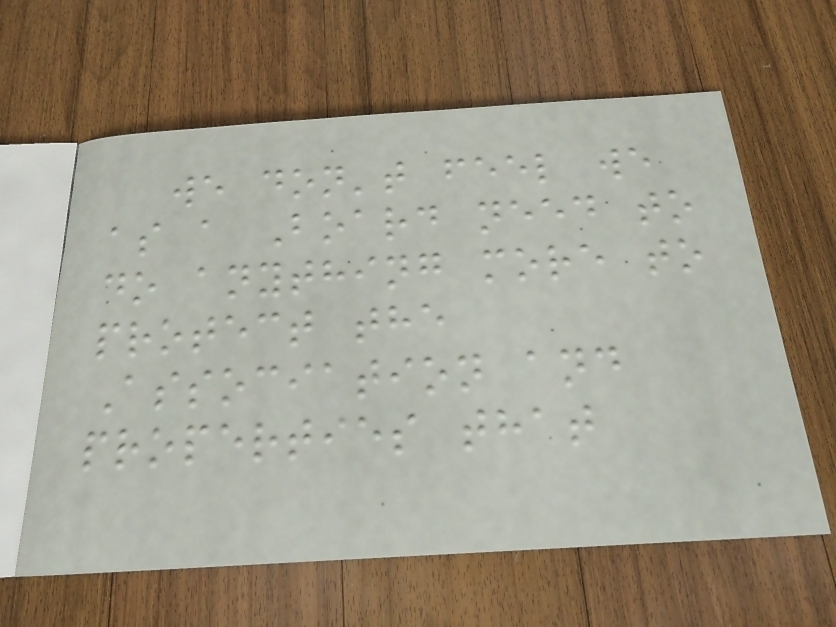we don't feel we
as a Board need to
do anything more to
protect the
Association and
properties that
